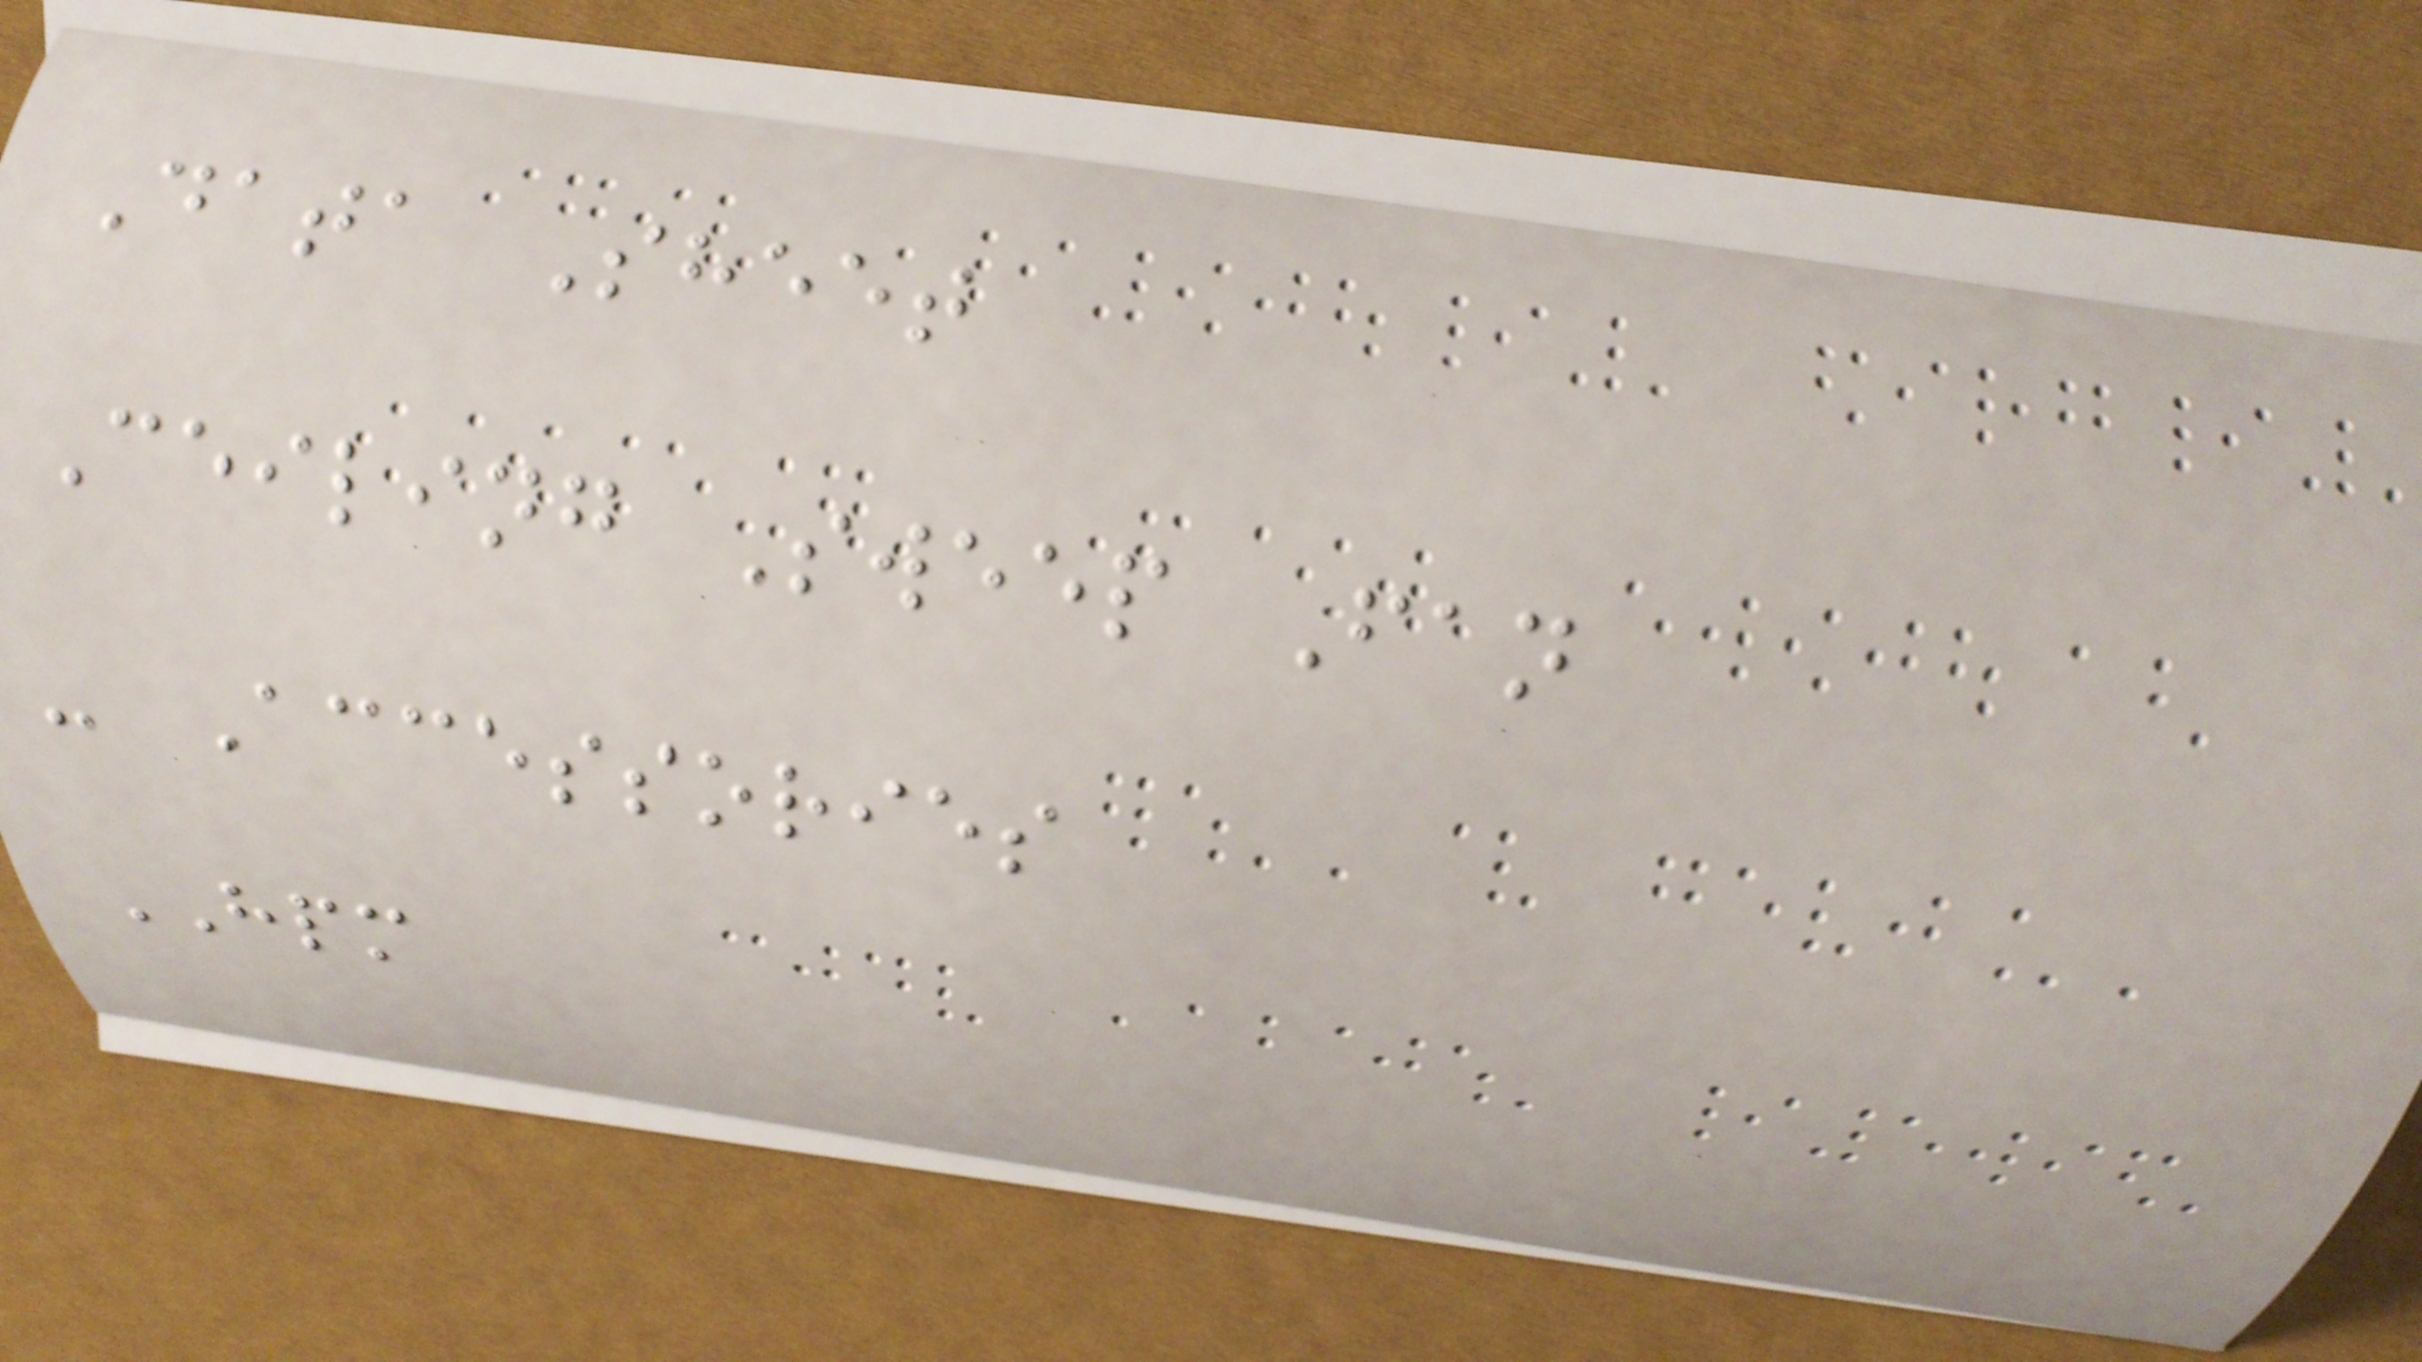Data Sheet
Ceiling Sweep Fan
- Accessories
HPM
